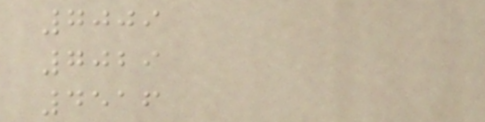7009
7029
4516
